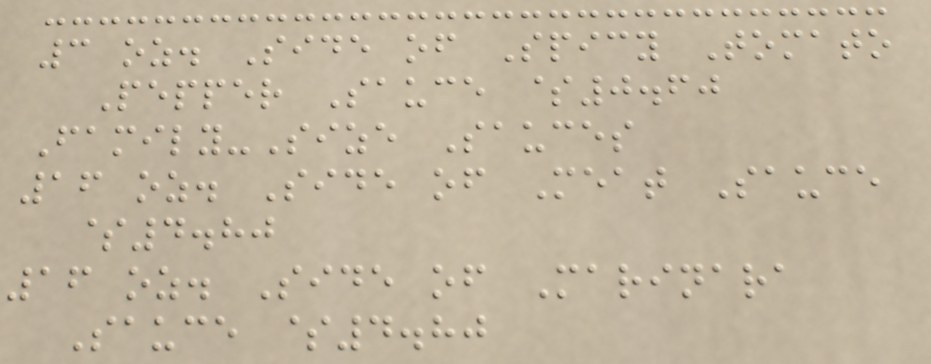3 oz. Side of Spicy Tomato
Pepper Sauce $0.60
Family-Size Sauces
16 oz. Side of Meat Sauce
$4.80
16 oz. Side of Marinara
Sauce $4.80
